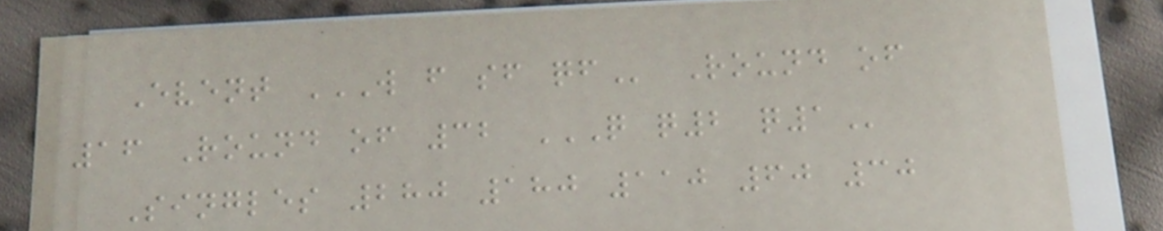Event W F SF QF Round of
16 Round of 32 Q Q2 Q1
Singles 280 180 110 60 30
